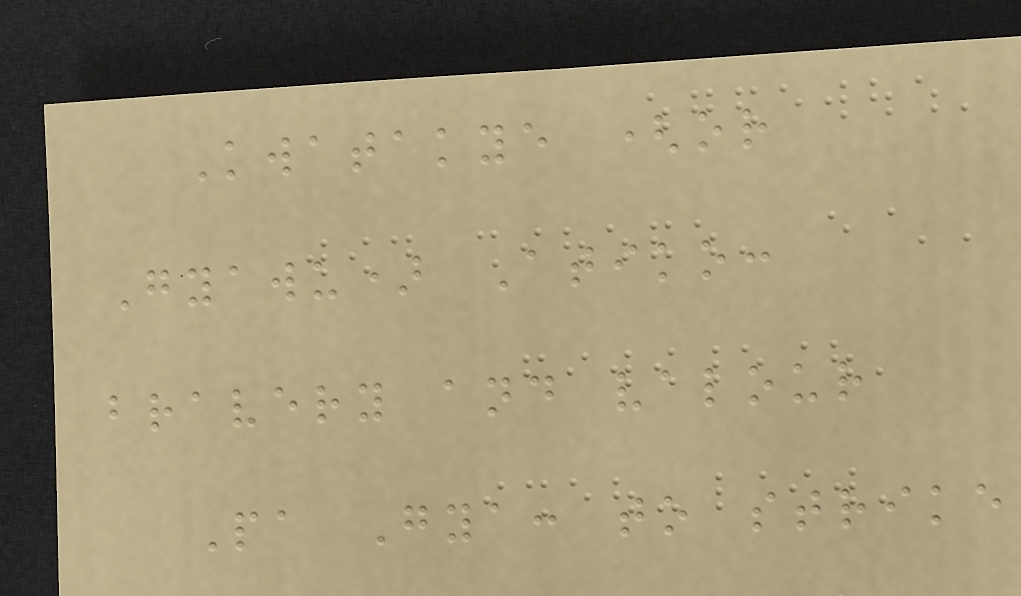Kwatakye (or
Gyawu) Atiko:
bravery and valour
Pa Gya: to strike
